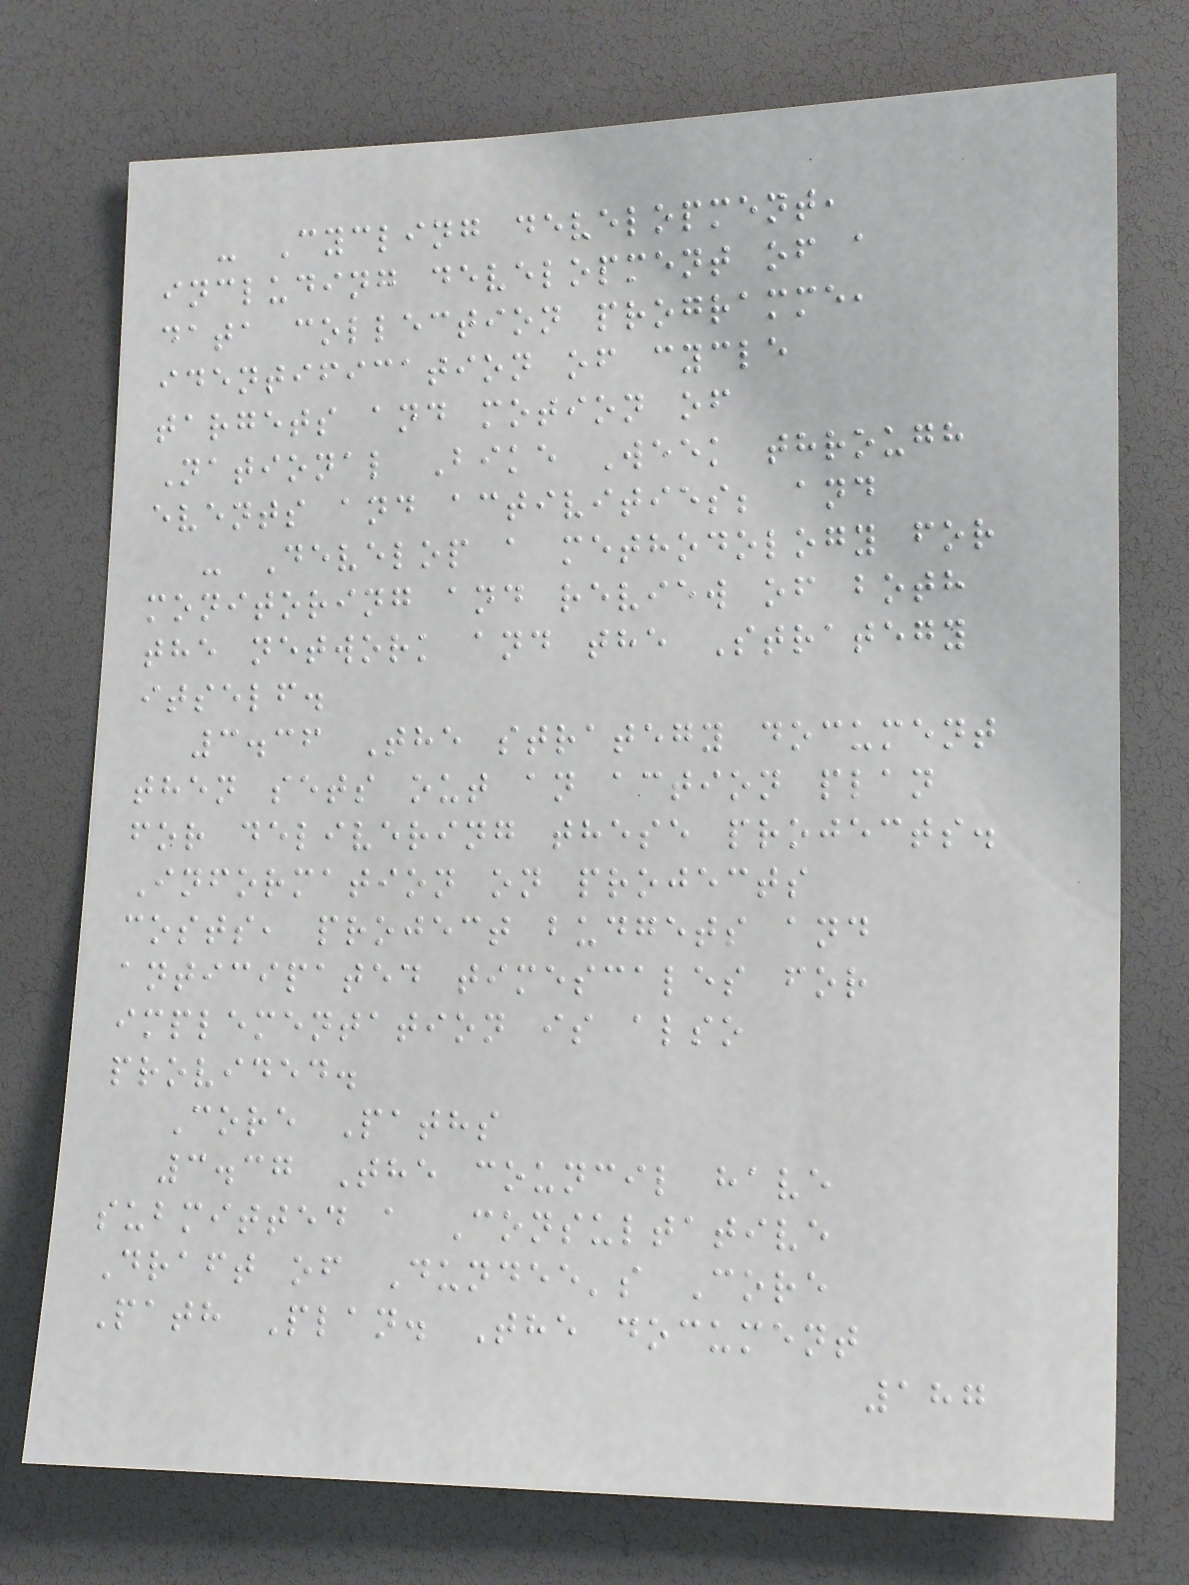- Cycling development,
including development of a
data collection programme,
identification of cycle
targets and motion of
National Bike Week through
events and activities; and
- Develop a methodology for
monitoring and review of both
the network and the Strategy
itself.
3.36 The strategy document
then sets out an action plan
for delivering these projects.
Information on projects
costs, project budgets and
anticipated timescales for
implementation is also
provided.
Core Paths
3.37 The council have
submitted a Consultative
Draft of Dundee's Core
Path Plan. The document
187
